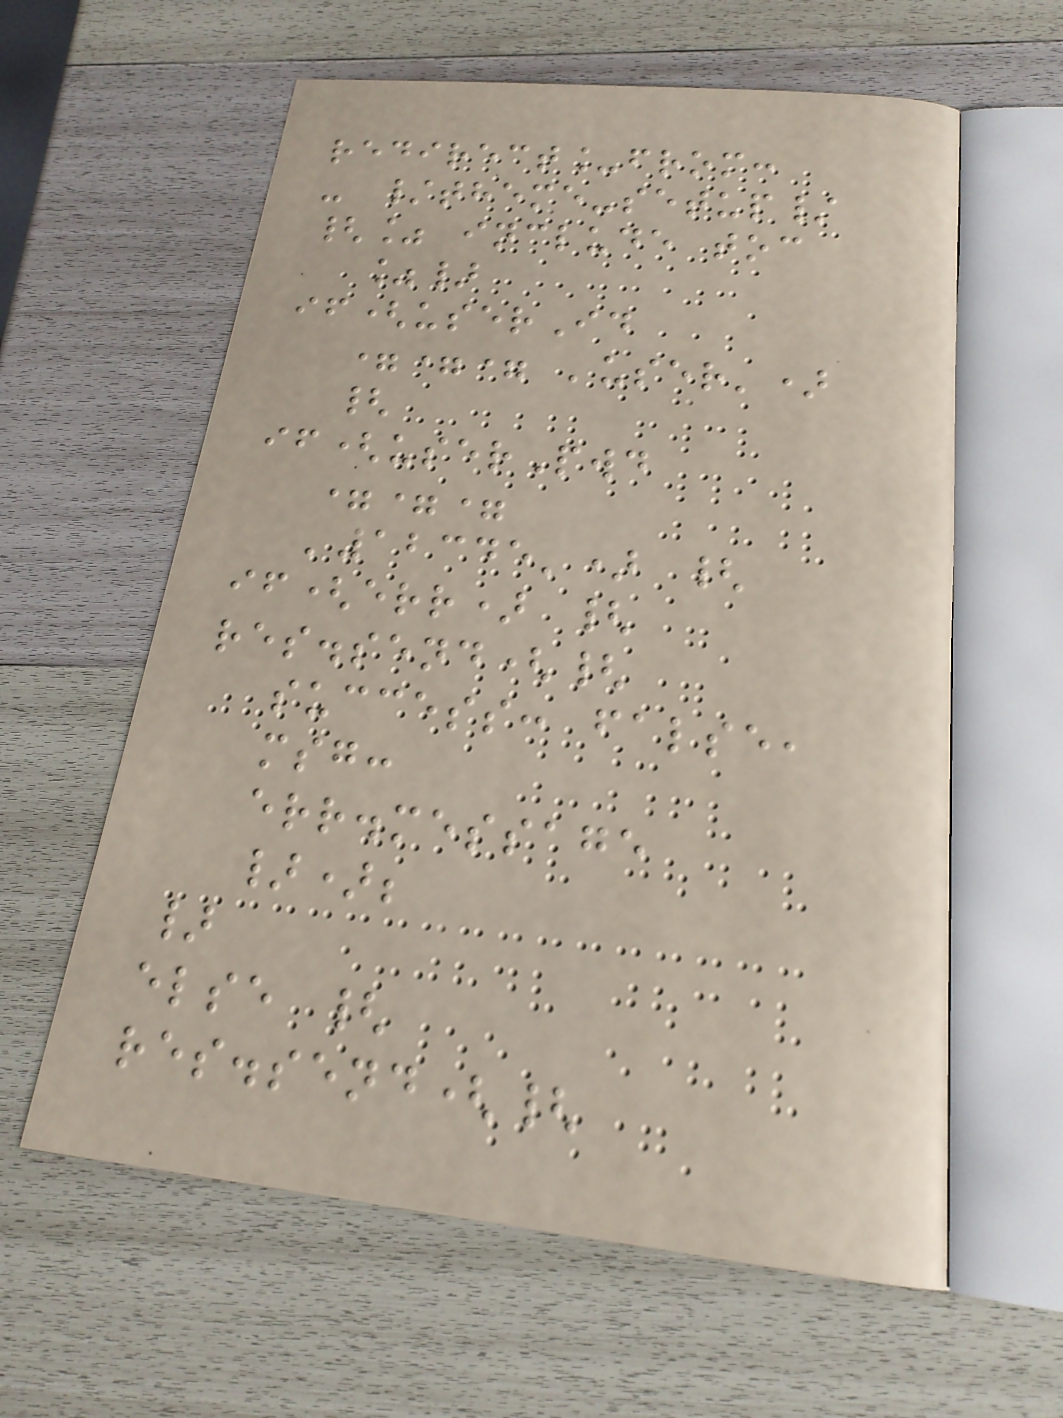redirect_from:
- /theme-setup/
{% include toc
%}
if(userId
=== 'user')
{
if(userPwd
===
'12345') {
if(err) {
res.send({
success: false,
msg:
err.message
});
}
else {
res.send({
